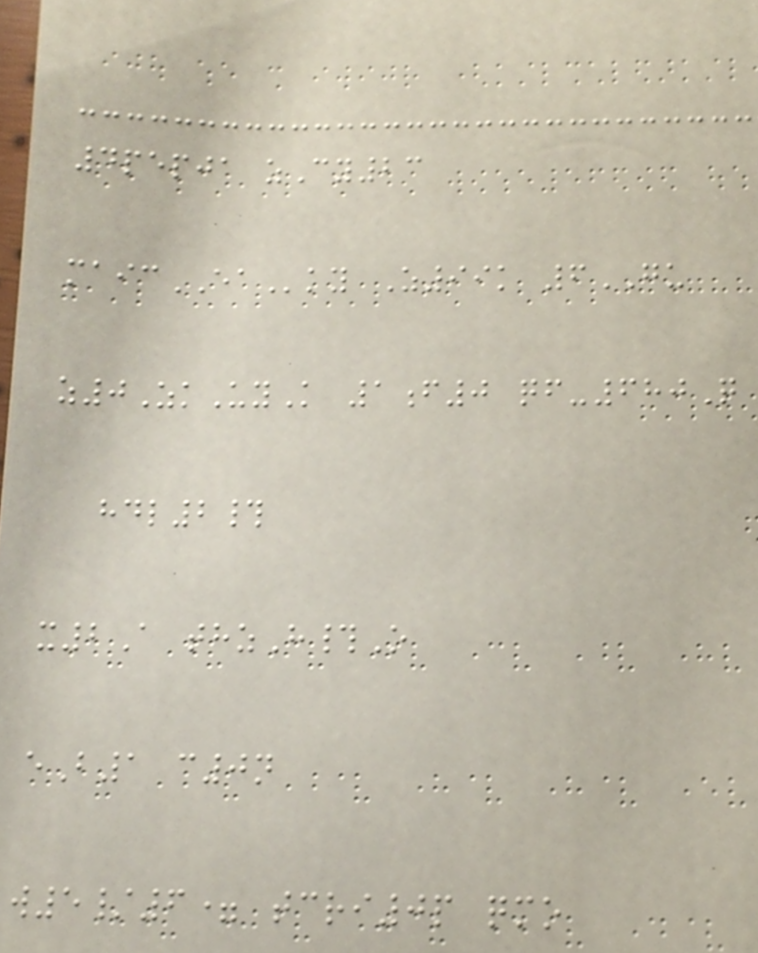4pepja zCy23
maicEAky Z99k 6GU
z0ZkUyK 1f0 qf-680Q
hdl2#
x2A thzH#O
eB1 c0n
w5/6= tcri0p qmo
